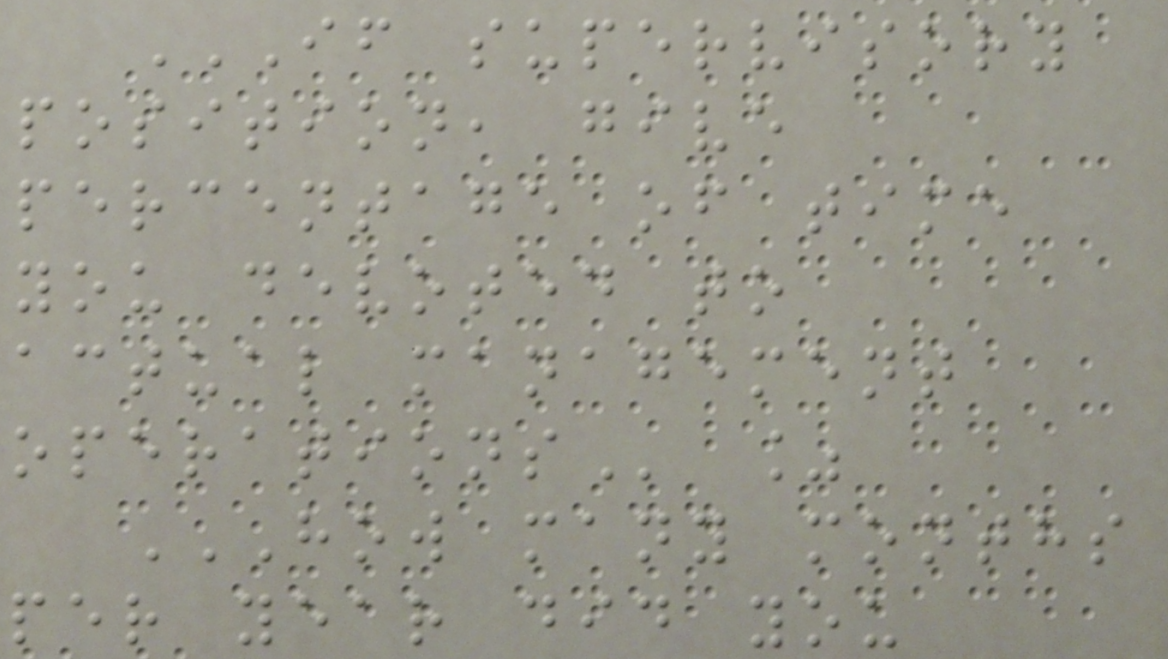IF SUPERVISORY
POSITION, GIVE
PERCENTAGE OF TIME
YOU DEVOTED TO
ACTUAL MANAGEMENT
OPERATIONS %
HOW MANY MONTHS
PER YEAR DID YOU
